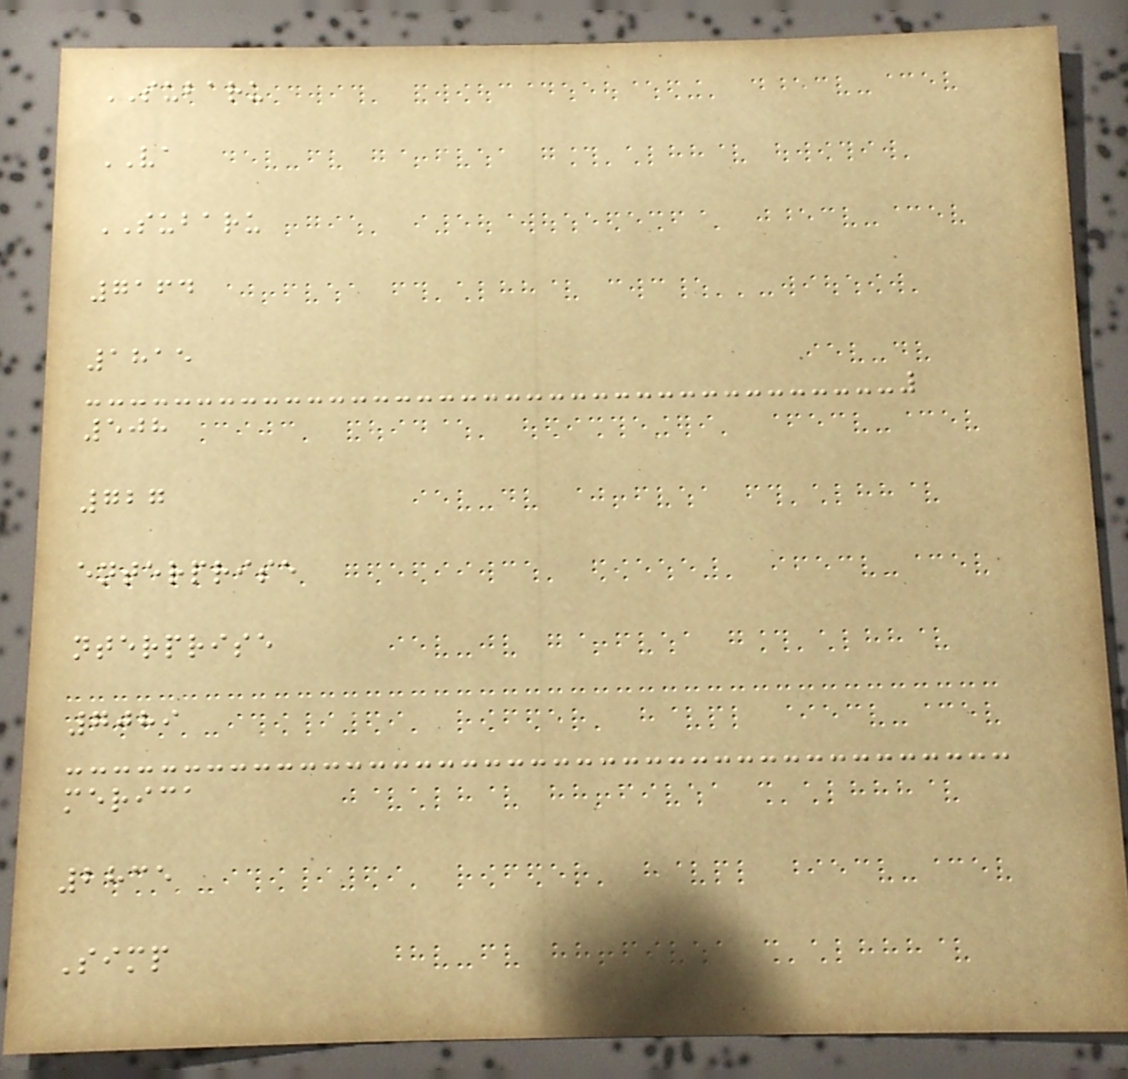SUBARU
VA
SUBARU
7164
1815
508
727
enterprise
nterprise
7089
merica
2835
Simp
